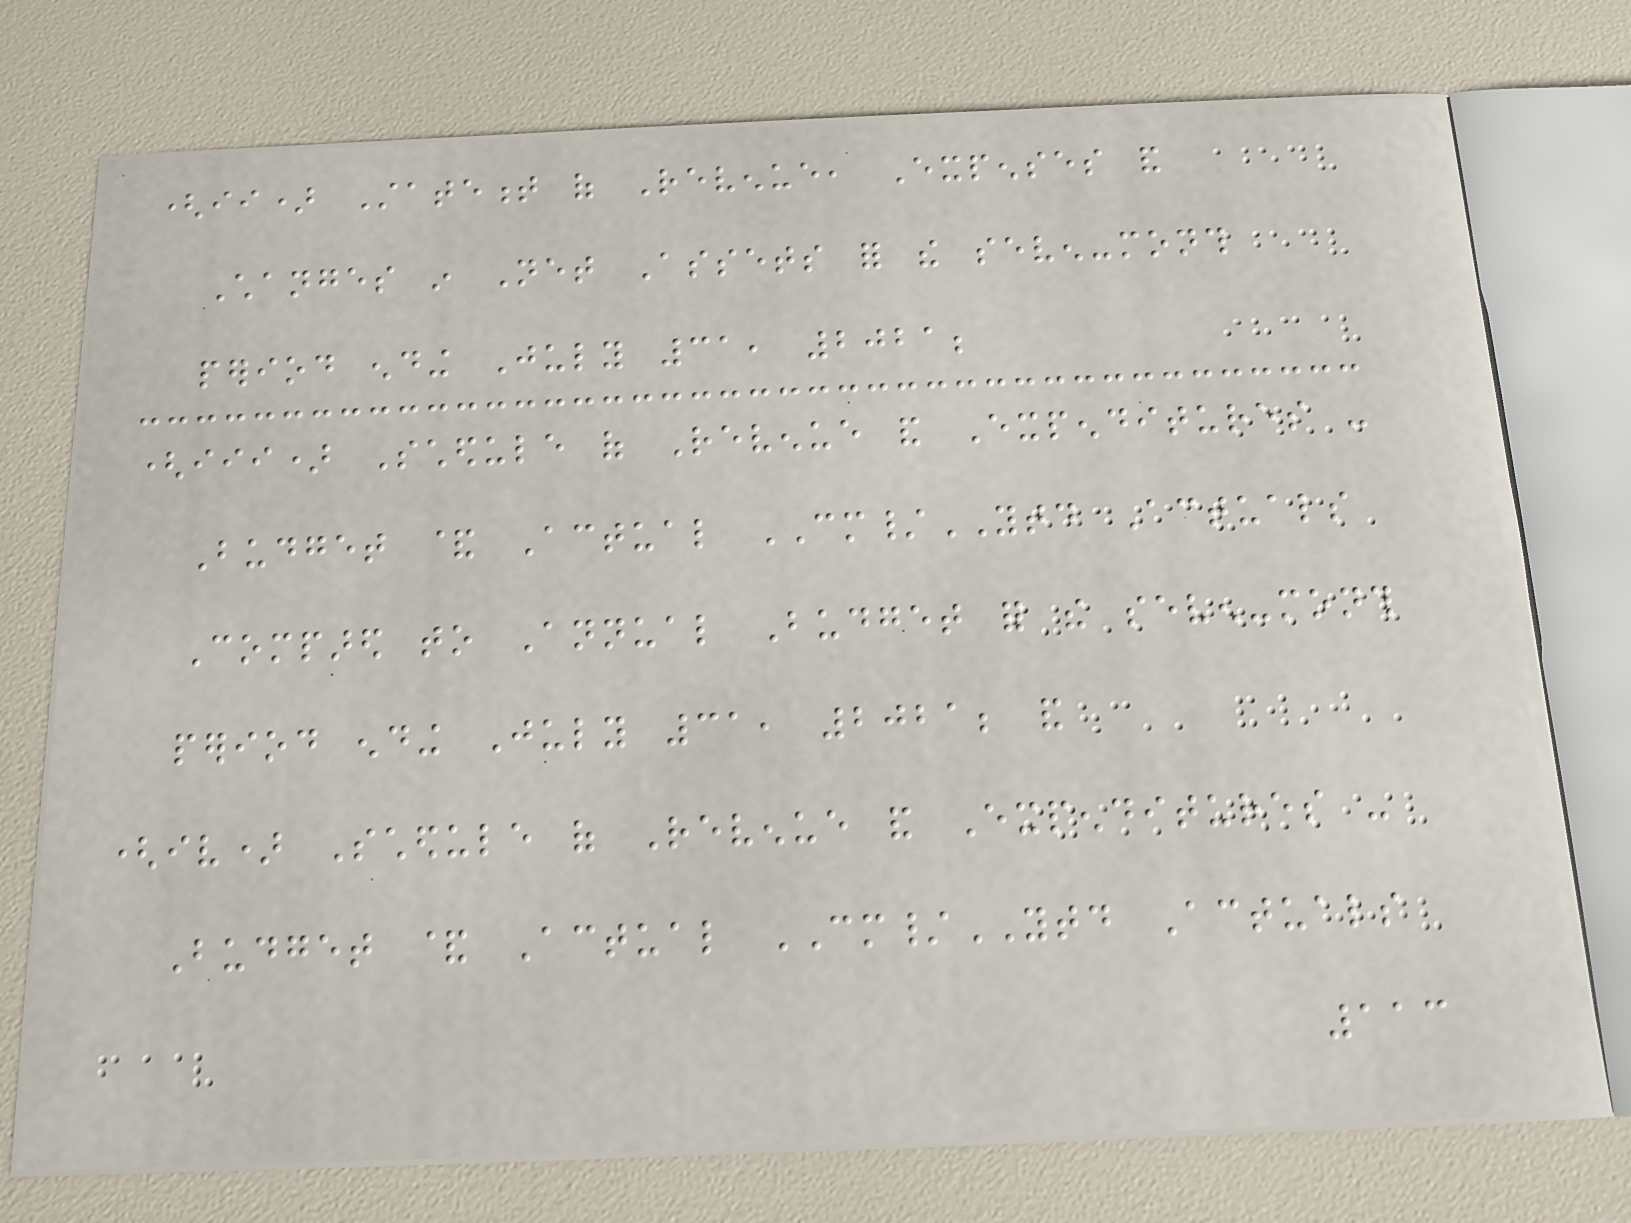(ii) Statement of Revenue, Expenses and
Changes in Net Assets for the seven-month
period ending July 31, 2021;
(iii) Schedule of Revenue and Expenditures -
Budget & Actual CM/YTD Actuals
Compared to Annual Budget for the seven-month
period ending July 31, 2021; and
(iv) Schedule of Revenue and Expenditures -
Budget & Actual CM/YTD Actuals
113
